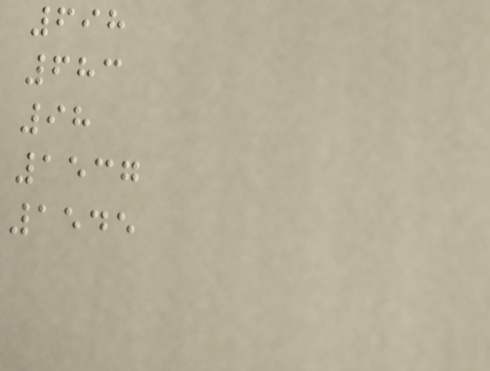698
683
98
1537
1545
